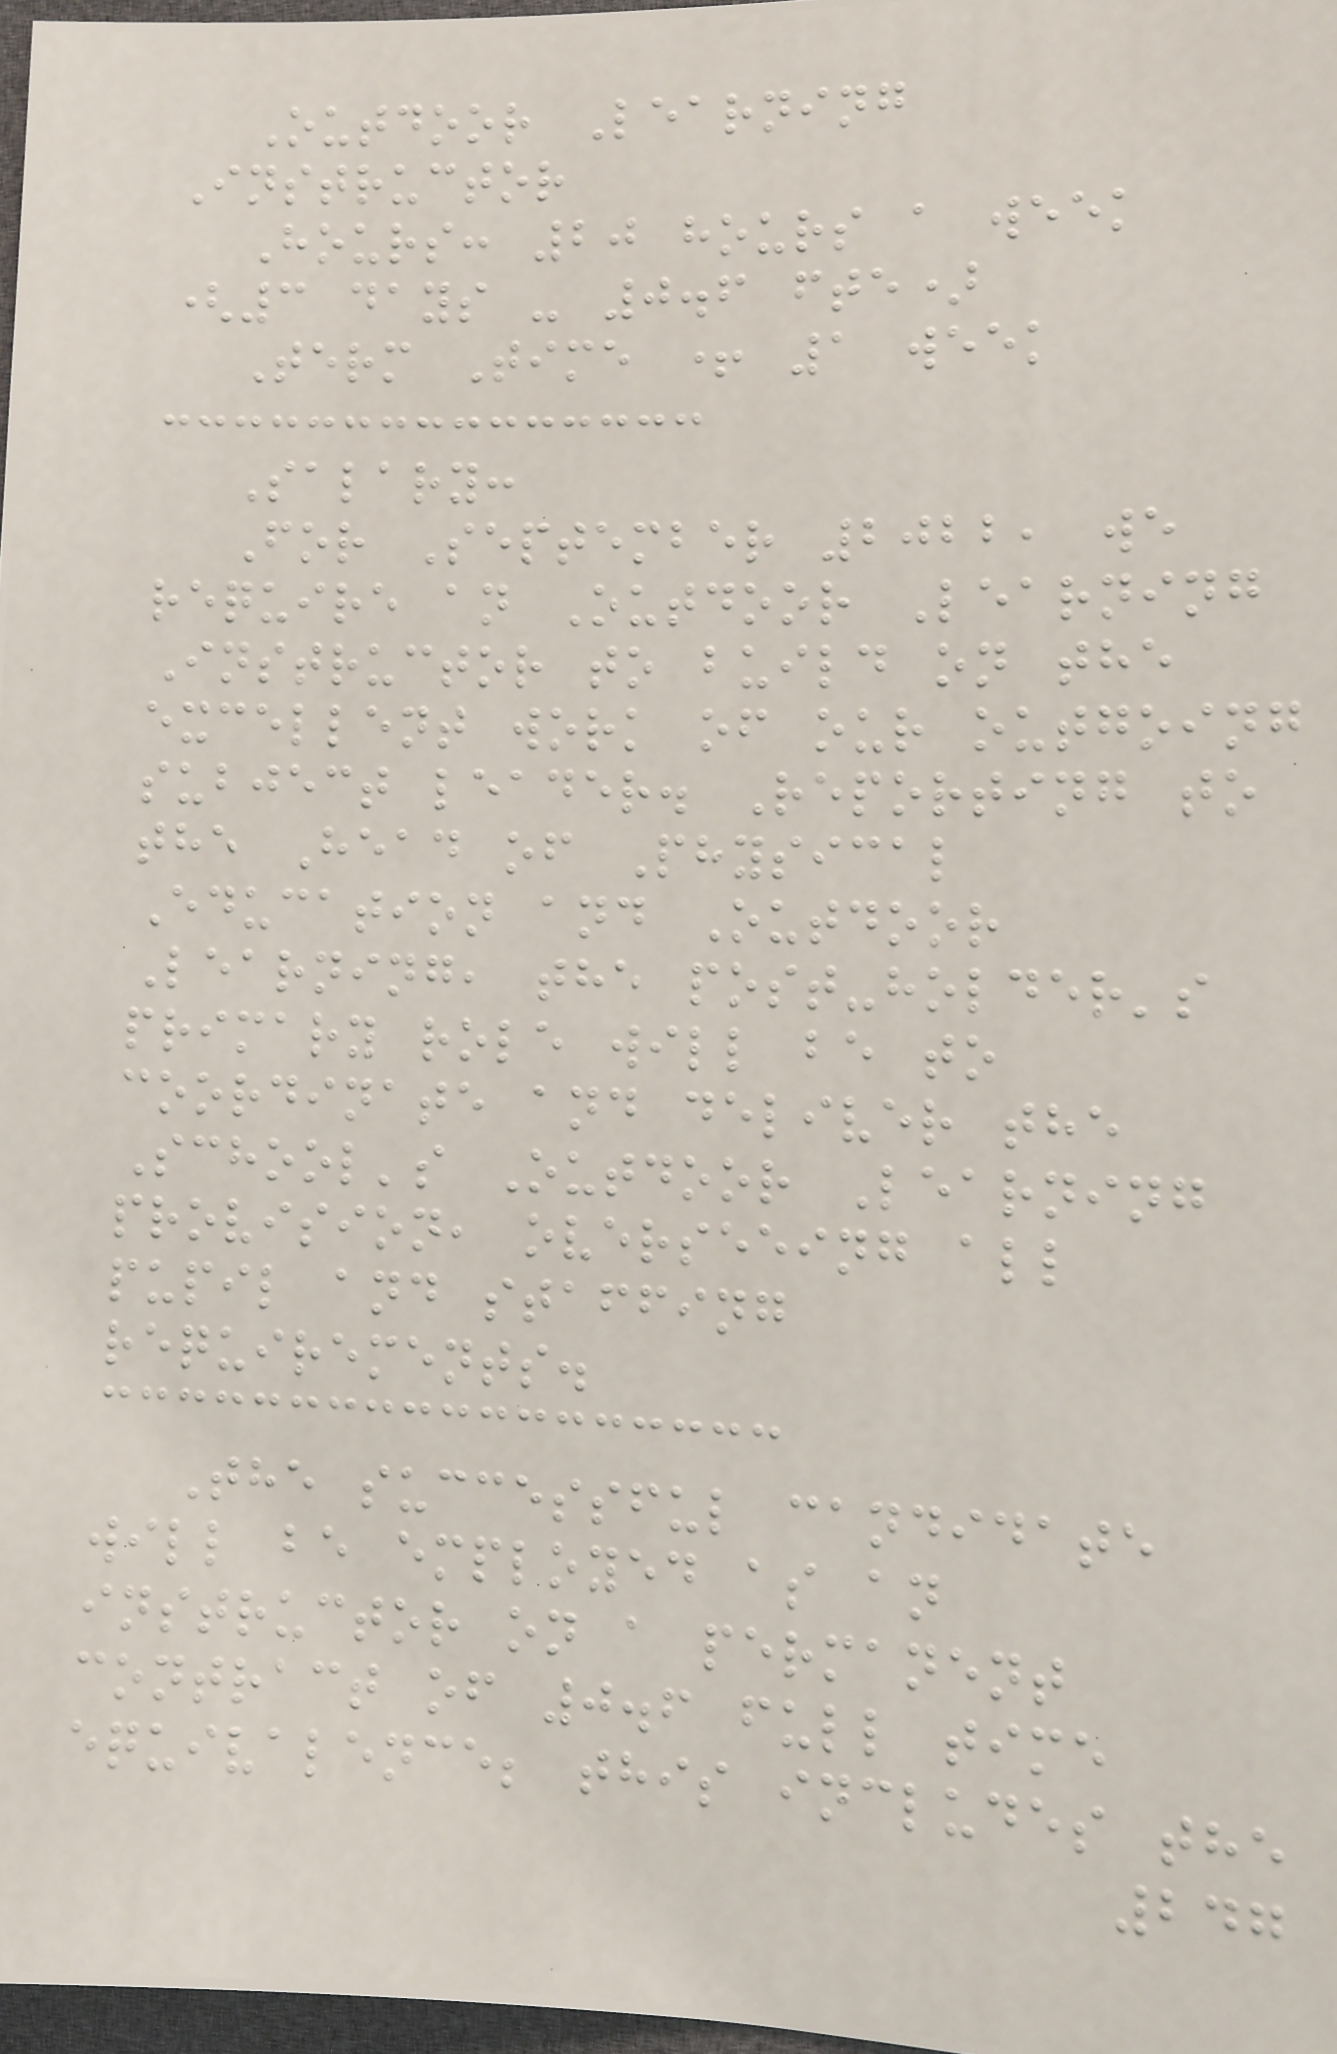Outdoor Learning
Instructor
Hours: 20 hours a week
(3 days - 0.6 fte)
Term Time + 1 week
Salary:
For September 2022, we
require an Outdoor Learning
Instructor to build on the
excellent work of our outgoing
subject leader. Reporting to
the Head of Physical
Education and Outdoor
Learning, the post-holder's
primary role will be to
coordinate and deliver the
School's Outdoor Learning
provision, overseeing all
pupil and staffing
requirements.
The successful candidate
will be employed as an
instructor on a permanent
contract of 0.6 full time
equivalence; this includes the
247
